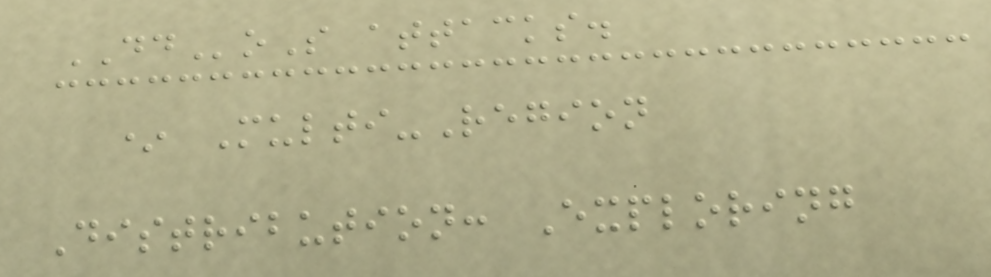DDoS attacks.
* Multi-Region
Distribution: Exploring
